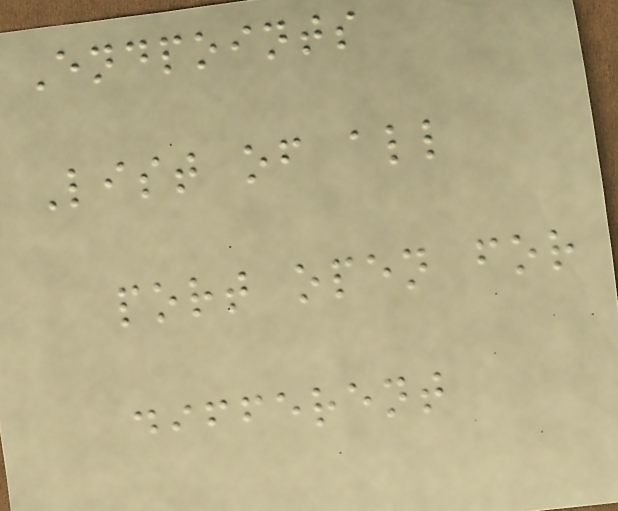Endpoints
List of all
port open for
different
